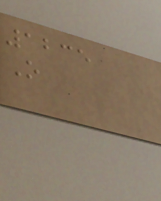1235
O
